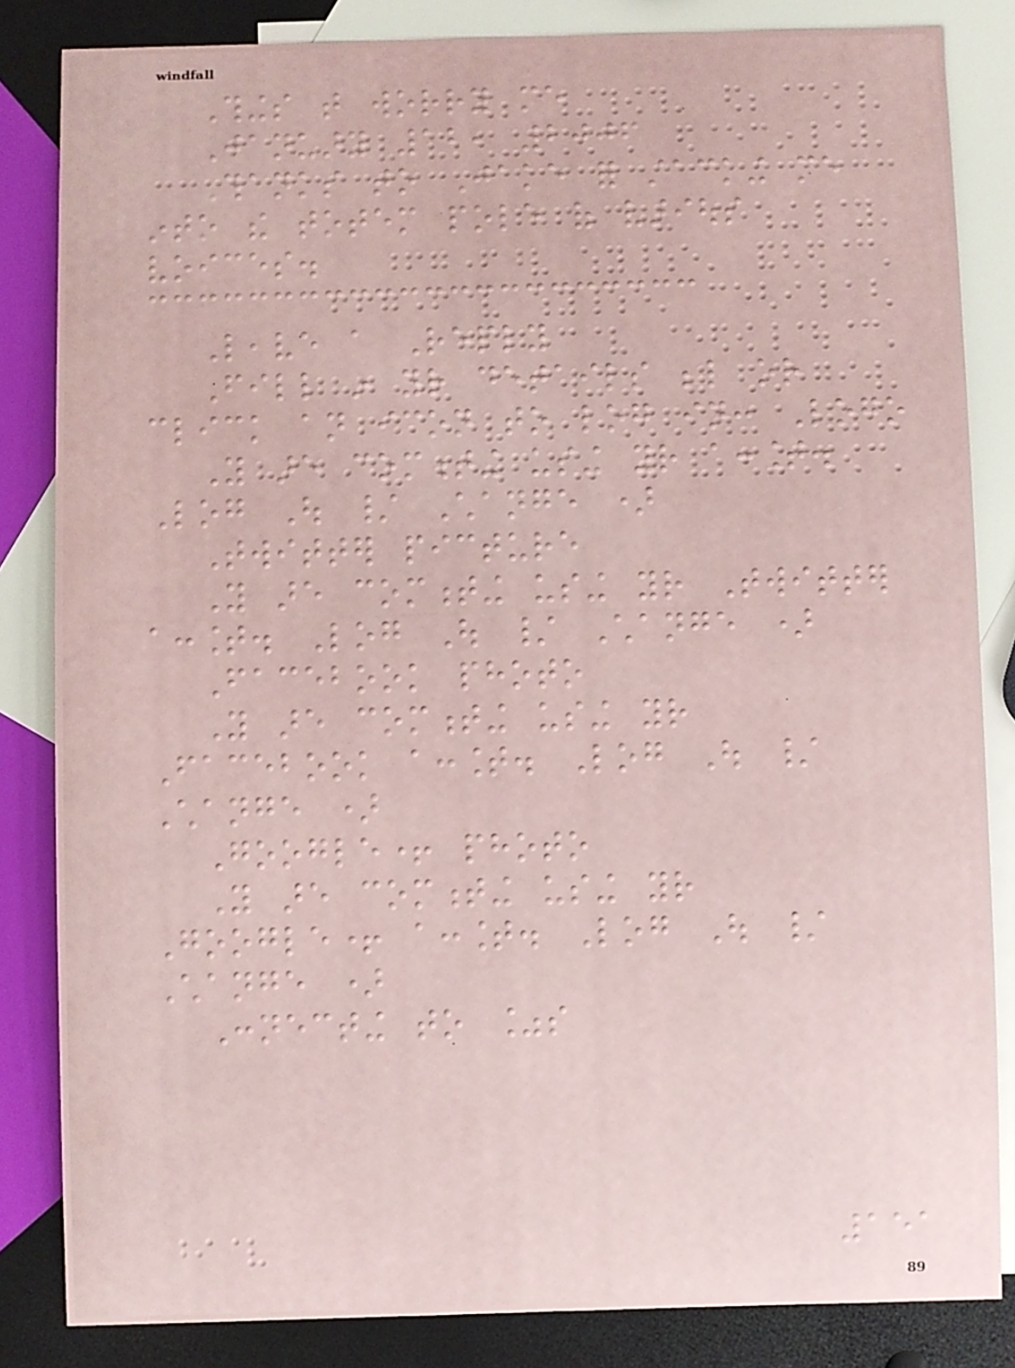Things that worry me
January 12, 2006
Thanks to Jake for stacking me
into the totem pole of various
voices.
Leave a Reply
Fill in your details below or
click an icon to log in: Logo
You are commenting using your account.
Log Out / Change )
Twitter picture
You are commenting using your Twitter
account. Log Out / Change )
Facebook photo
You are commenting using your
Facebook account. Log Out /
Change )
Google+ photo
You are commenting using your
Google+ account. Log Out /
Change )
Connecting to %s
151
